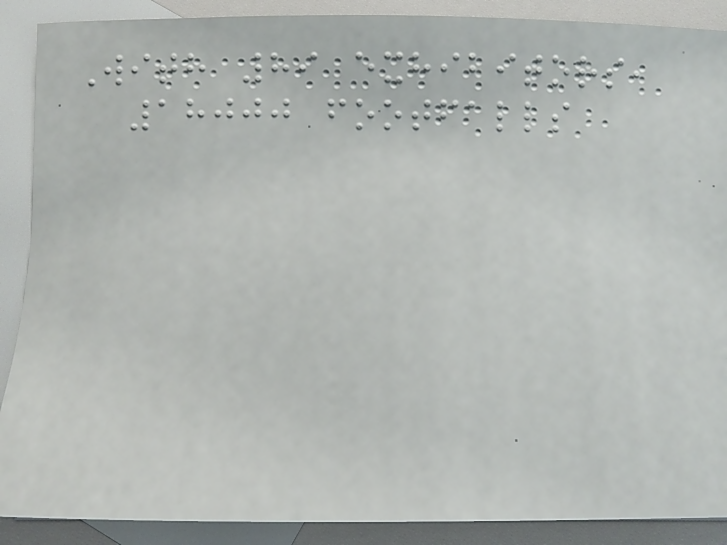With 89 exhibitors,
18000 footfalls
